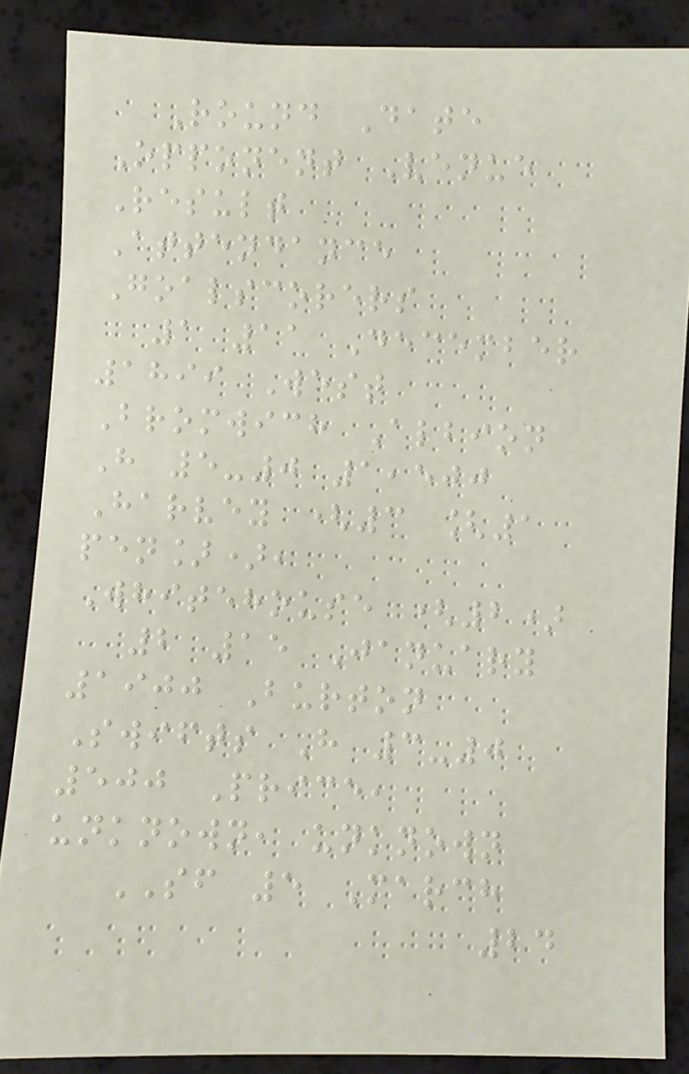Round Date
Opponent Venue
Result
Attendance
Goalscorers
1 11 December
1899 West
Bromwich Albion
H 5-0 1,500
Harvey (3 [1
pen]),
Whitehouse (2)
2 15 January
1900 Burton
Swifts H 3-0
500 Price,
unknown, unknown
SF 5 March
24
